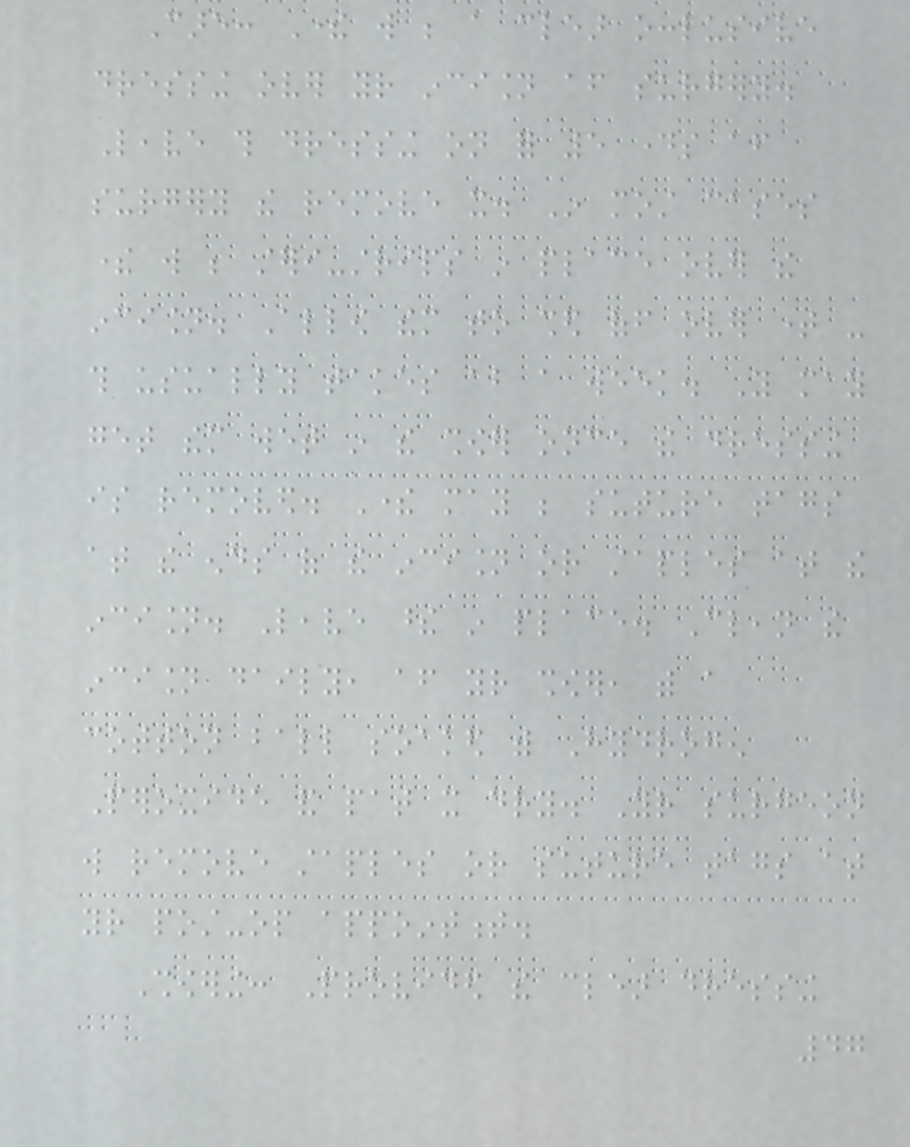Care: There will be a clear occlusive
dressing over your incision after surgery.
Leave this dressing on for 5 days after
surgery the remove it. In most cases
there will be steri-strips in place over the
incision. Allow them to shed off over time -
this usually takes about a week. You may
get them wet in the shower once the dressing
is removed. There may be suture tags
at the ends of the incision or staples at the
incision. Leave these in place. Clean the
incision daily, after your shower, with a
cotton ball soaked with Hydrogen
Peroxide and pat it dry. Your surgeon
will remove staples or suture tags at
your post-op appointment.
Showering: Provided the clear dressing
47
